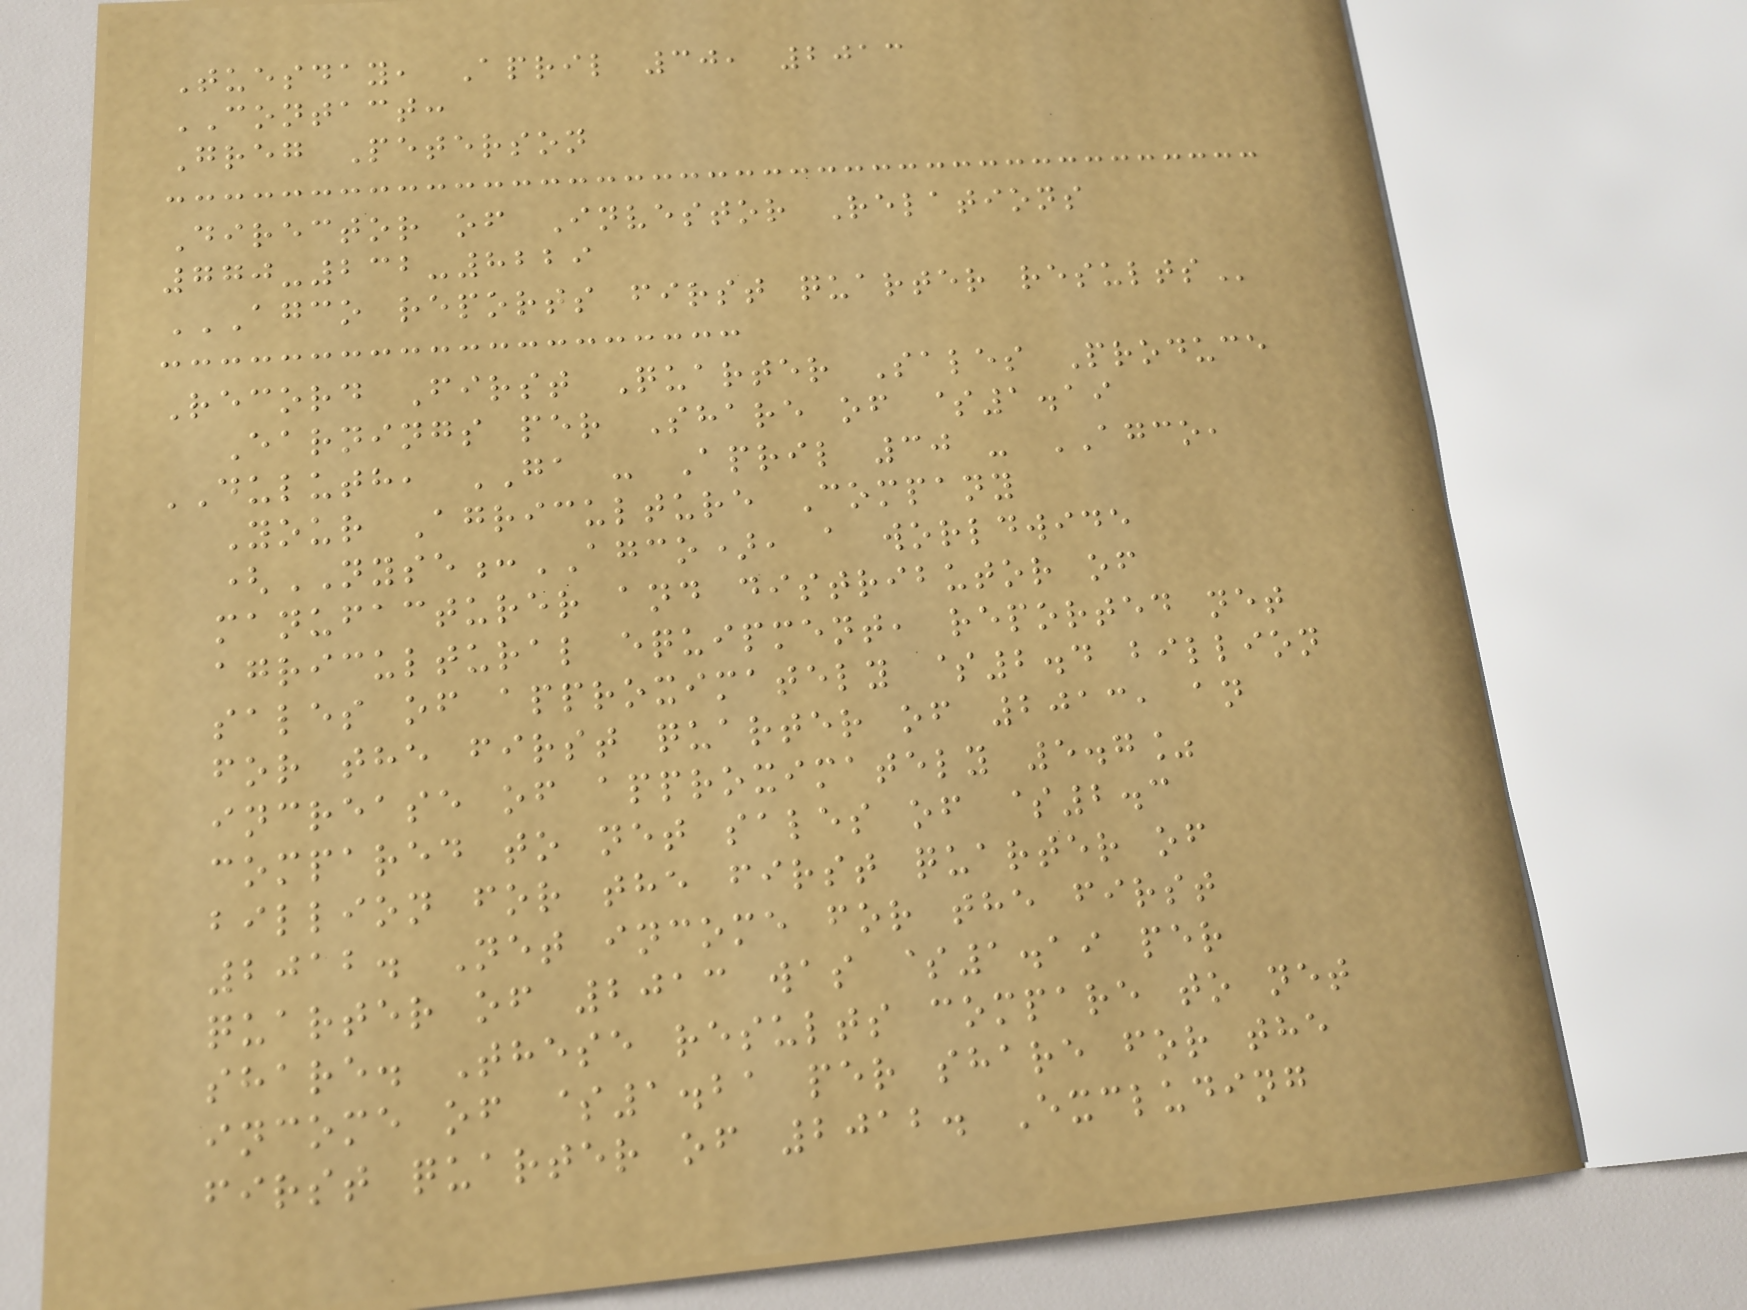Tuesday, April 30, 2013
CONTACT:
Greg Peterson
Director of Investor Relations
770-232-8229
AGCO REPORTS FIRST QUARTER RESULTS
Record First Quarter Sales Produce
Earnings per Share of $1.19
DULUTH, GA - April 30 - AGCO,
Your Agriculture Company
(NYSE:AGCO), a worldwide
manufacturer and distributor of
agricultural equipment, reported net
sales of approximately $2.4 billion
for the first quarter of 2013, an
increase of approximately 5.7%
compared to net sales of $2.3
billion for the first quarter of
2012. Net income for the first
quarter of 2013 was $1.19 per
share. These results compare to net
income of $1.21 per share for the
first quarter of 2012. Excluding
